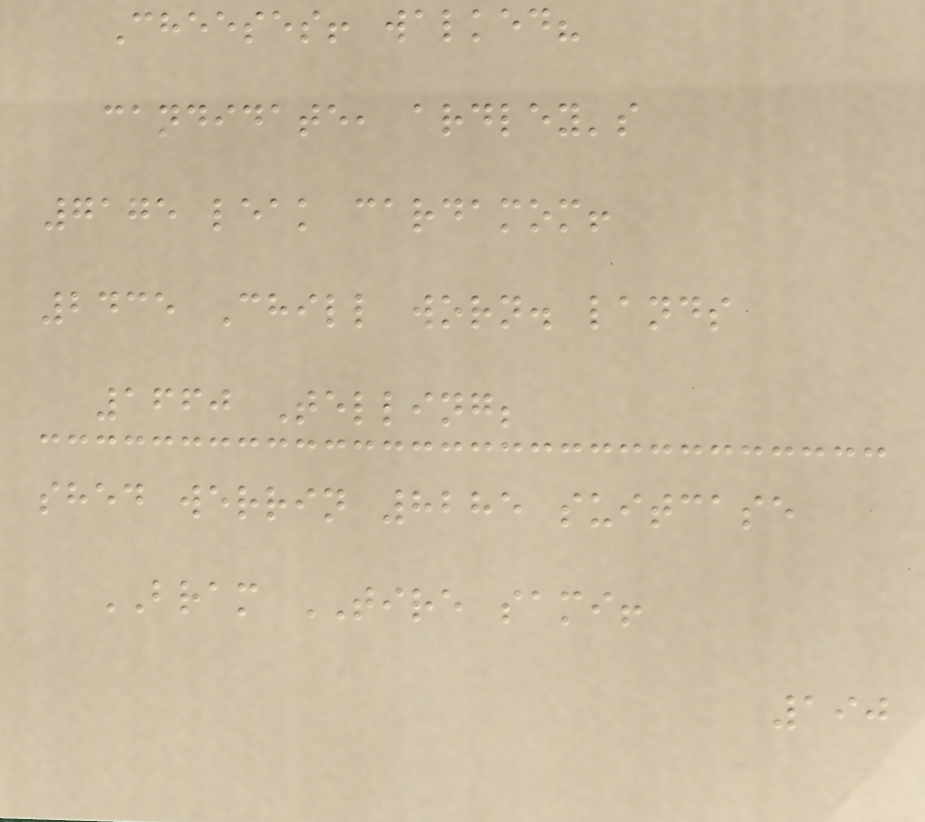Cheeses! walked?
candidate, ardley's
7175 leak cardamom!
2435 Chill worn. lands
1660 Telling;
shed werrin 8285 suitcase
BRAM TIRE sami!
190
